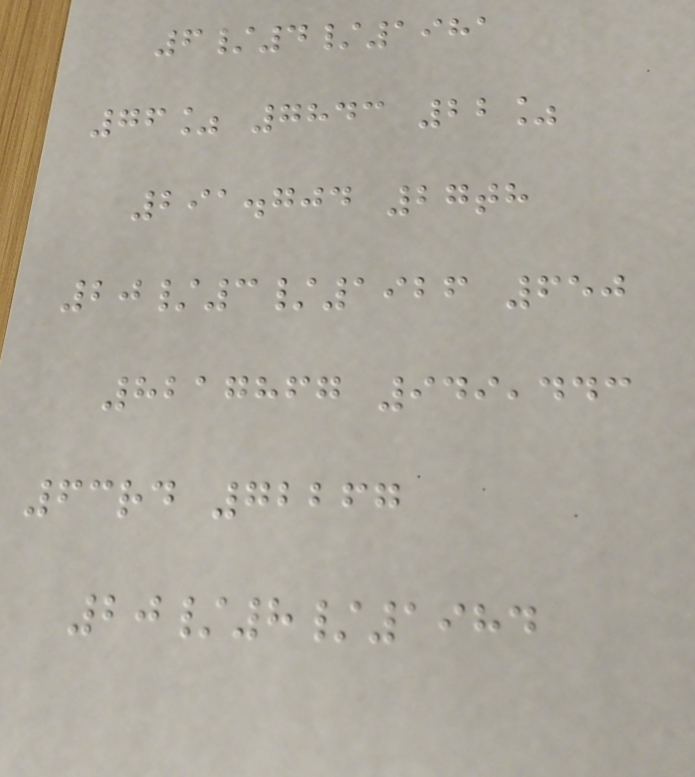6/4/1981
76% 7843 22%
291.704 27th
20/3/1926 650
8217867 949,443
63rd 72267
20/8/1984
